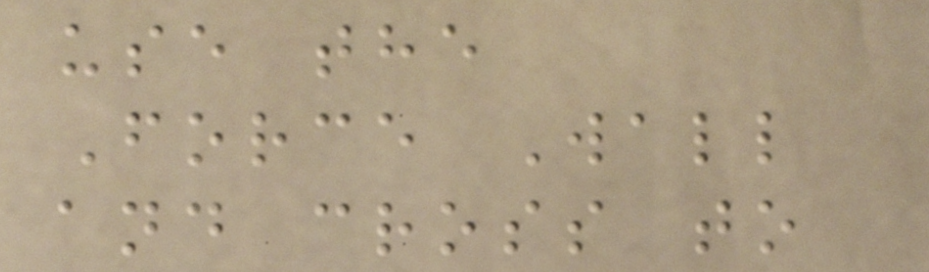use the
Force Wall
and cross to
